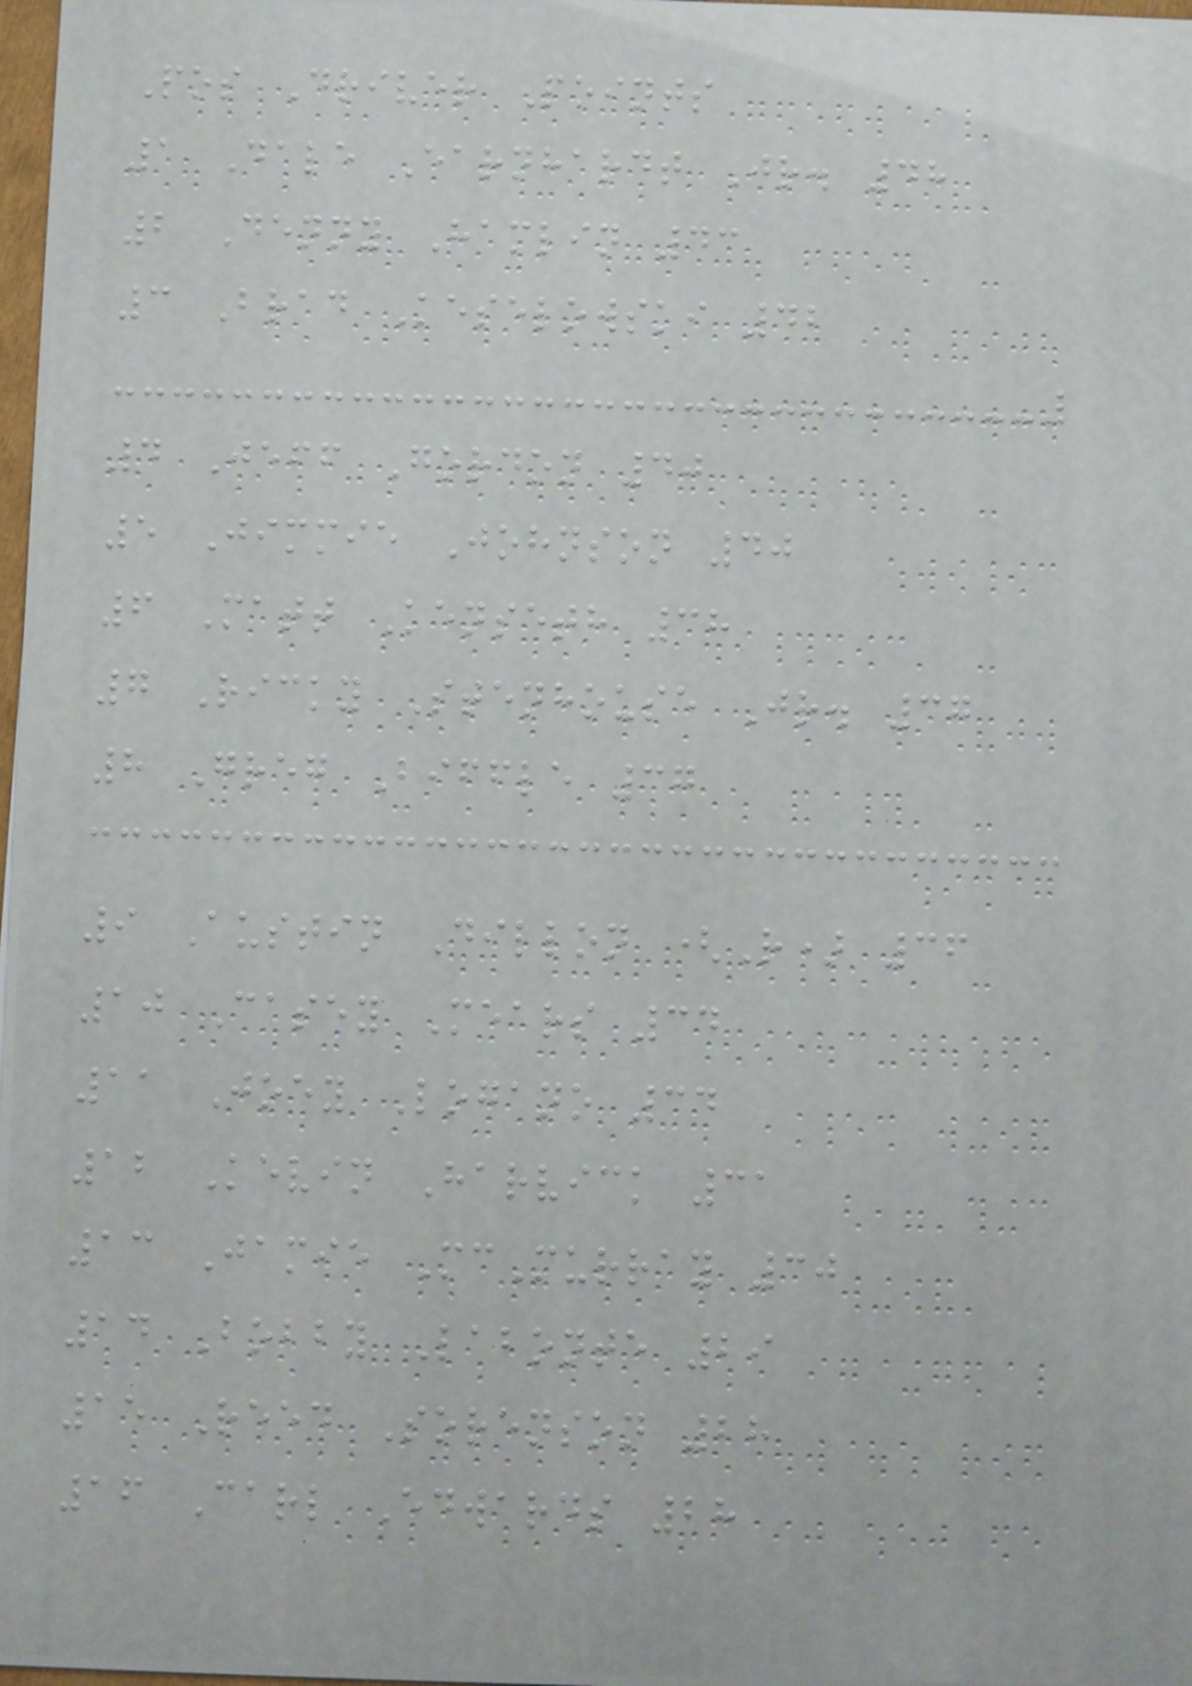Pos Driver Points
1 Dale Earnhardt Jr. 48
2 Denny Hamlin 43
3 Brad Keselowski 42
4 Jeff Gordon 40
5 Jimmie Johnson 40
6 Matt Kenseth 38
7 Ricky Stenhouse Jr. 37
8 Greg Biffle 37
9 Austin Dillon (R) 36
10 Casey Mears 34
11 Joey Logano 34
12 Kevin Harvick 31
13 Jamie McMurray 30
14 Bobby Labonte 29
15 Reed Sorenson 28
16 Carl Edwards 28
